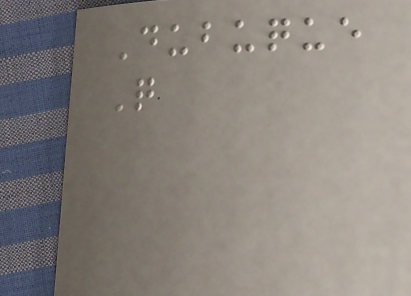Dubuque
Q
